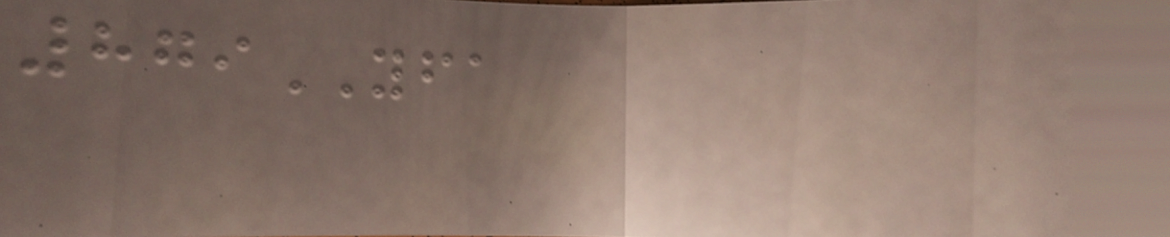879YFA
